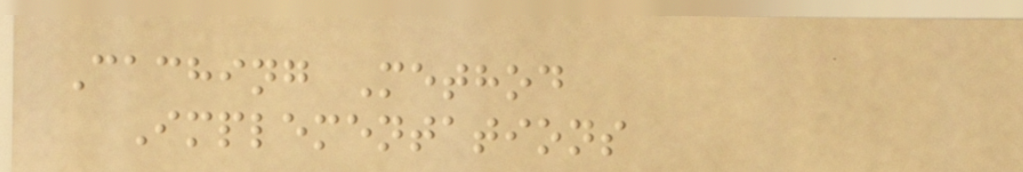Caching Method
Implementations
